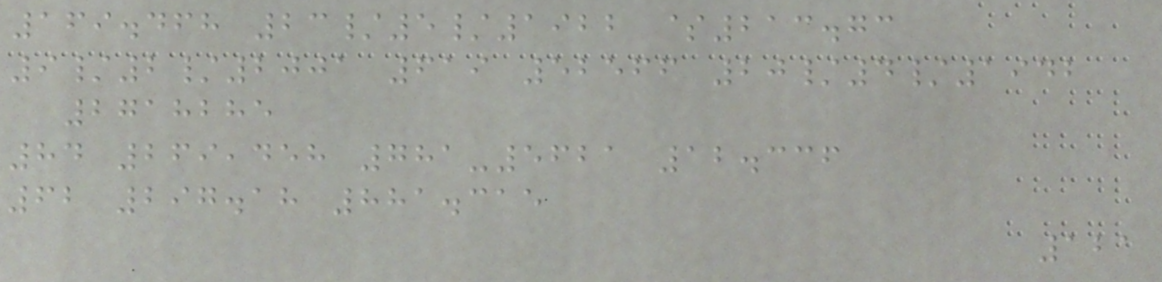169.468 23/5/1922 $213.73
9/2/2001 619 52566 20/4/1942
2718285
84 269,458 781-5621 12.336
62 297.18 881.315
121
